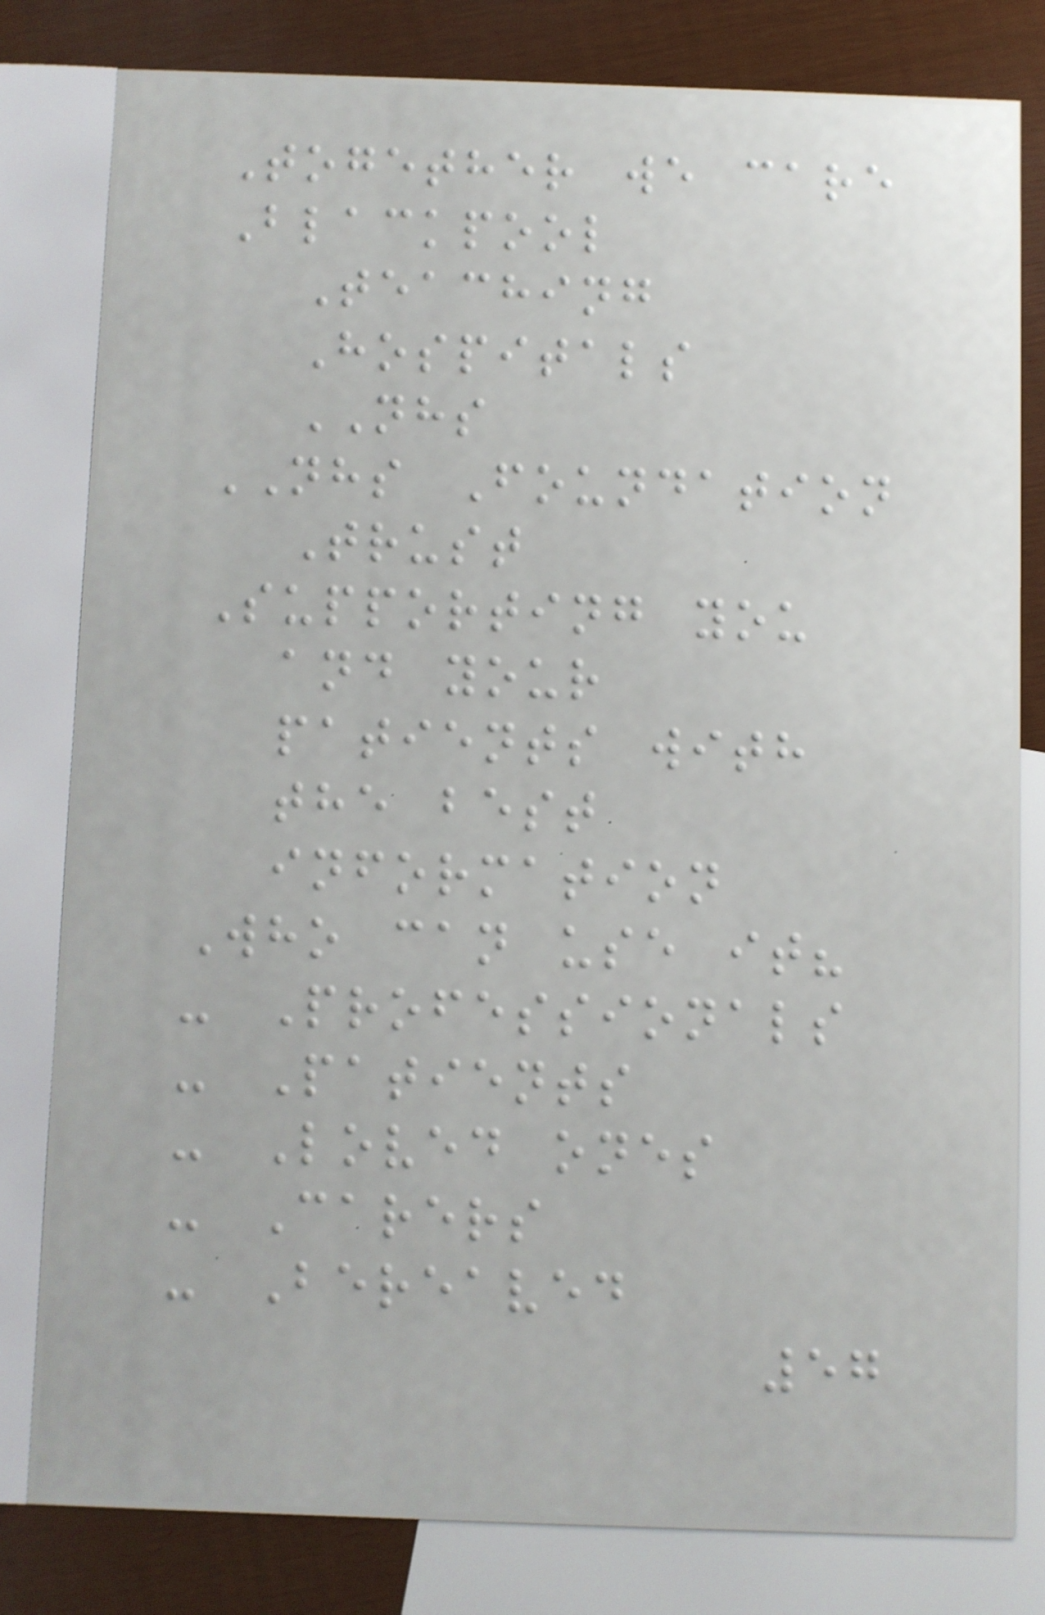Together we care
Blackpool
Teaching
Hospitals
NHS
NHS Foundation
Trust
Supporting you
and your
patients with
the best
information
Who can use it?
- Professionals
- Patients
- Loved ones
- Carers
- Bereaved
57
